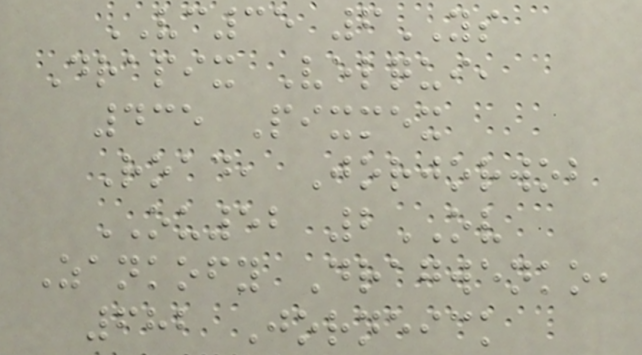VC35 6YS
Drapix Velqui,
435 Pixmex
Road, Jorjorwob
OU52 2OV
Zankofy Dragwenko,
682 Jorneick
